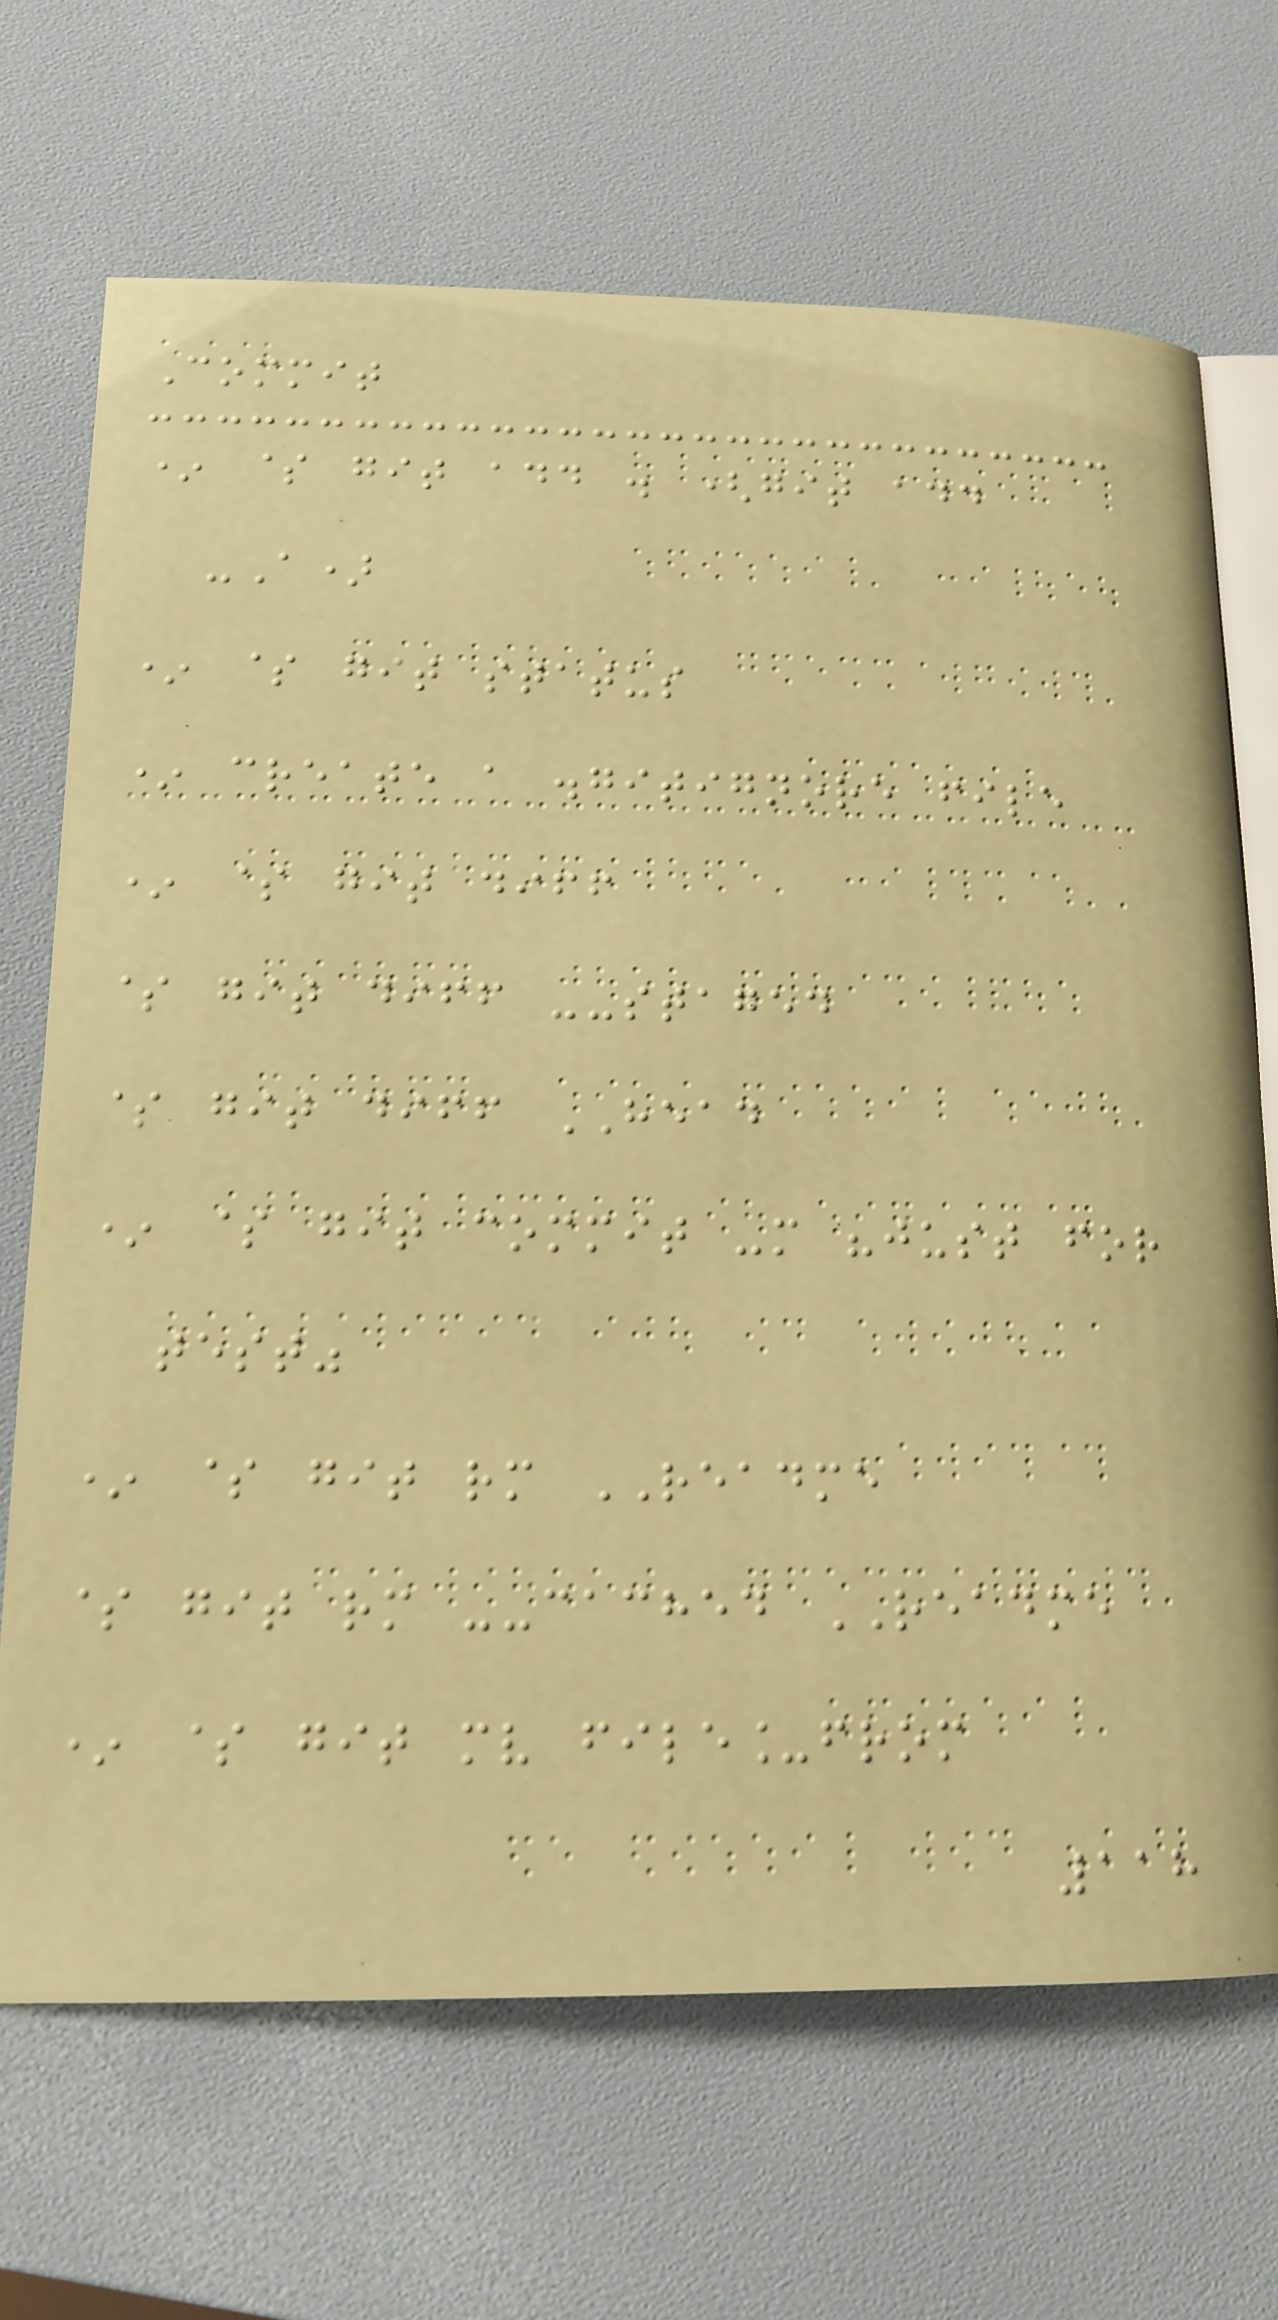Commit
* $ git add . (git add
-A)
* $ git status
* create a .gitignore file
* $ git diff
$ git diff --staged
$ git diff HEAD
* $ git commit -m "just for
test"
* $ git rm README
$ git rm --cached README
* $ git mv file_from
118
